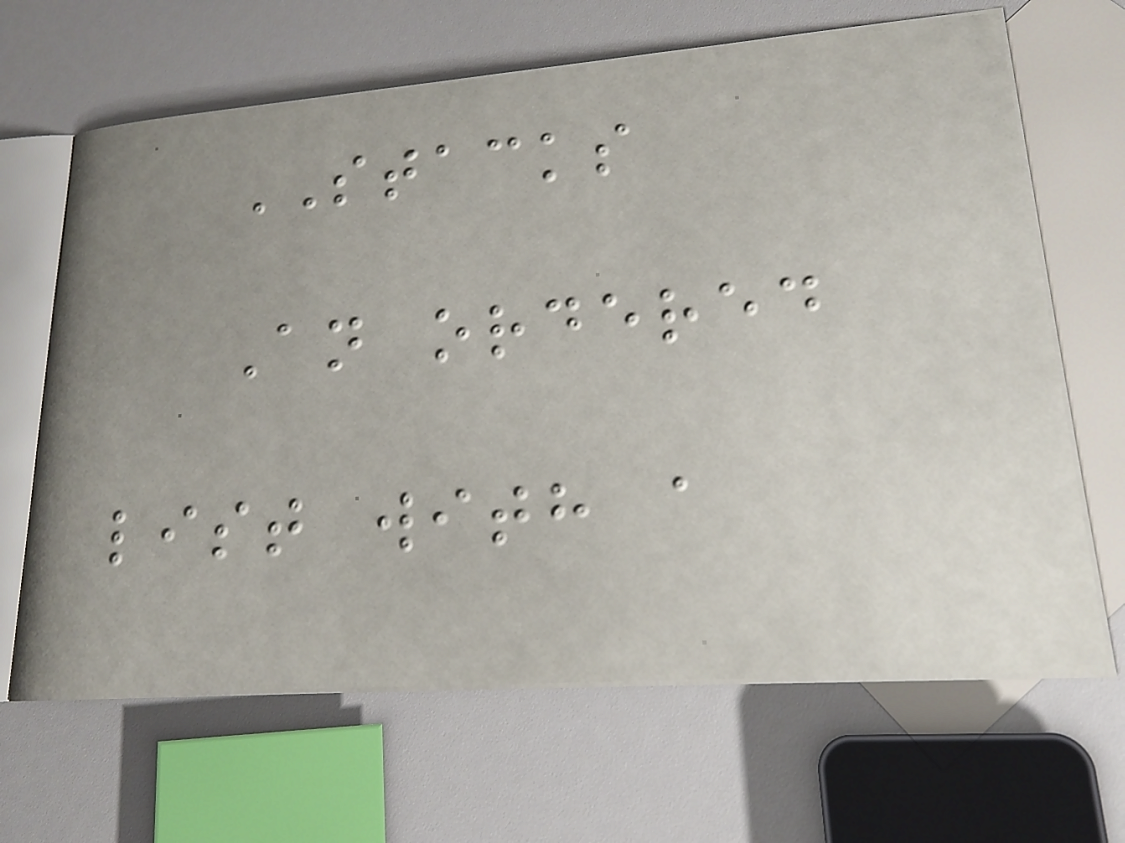STACKS
An ordered
list with a
